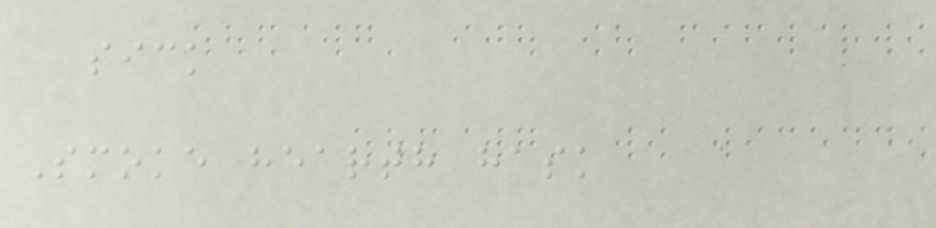sick
Smoke hearth hask
